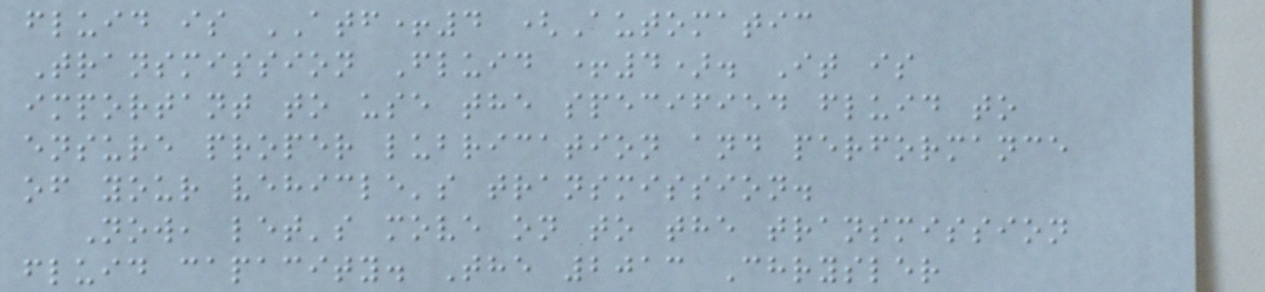fluid is ATF+4 (Automatic
Transmission Fluid +4). It is
important to use the specified fluid to
ensure proper lubrication and performance
of your vehicle's transmission.
Now, let's move on to the transmission
fluid capacity. The 2013 Chrysler
